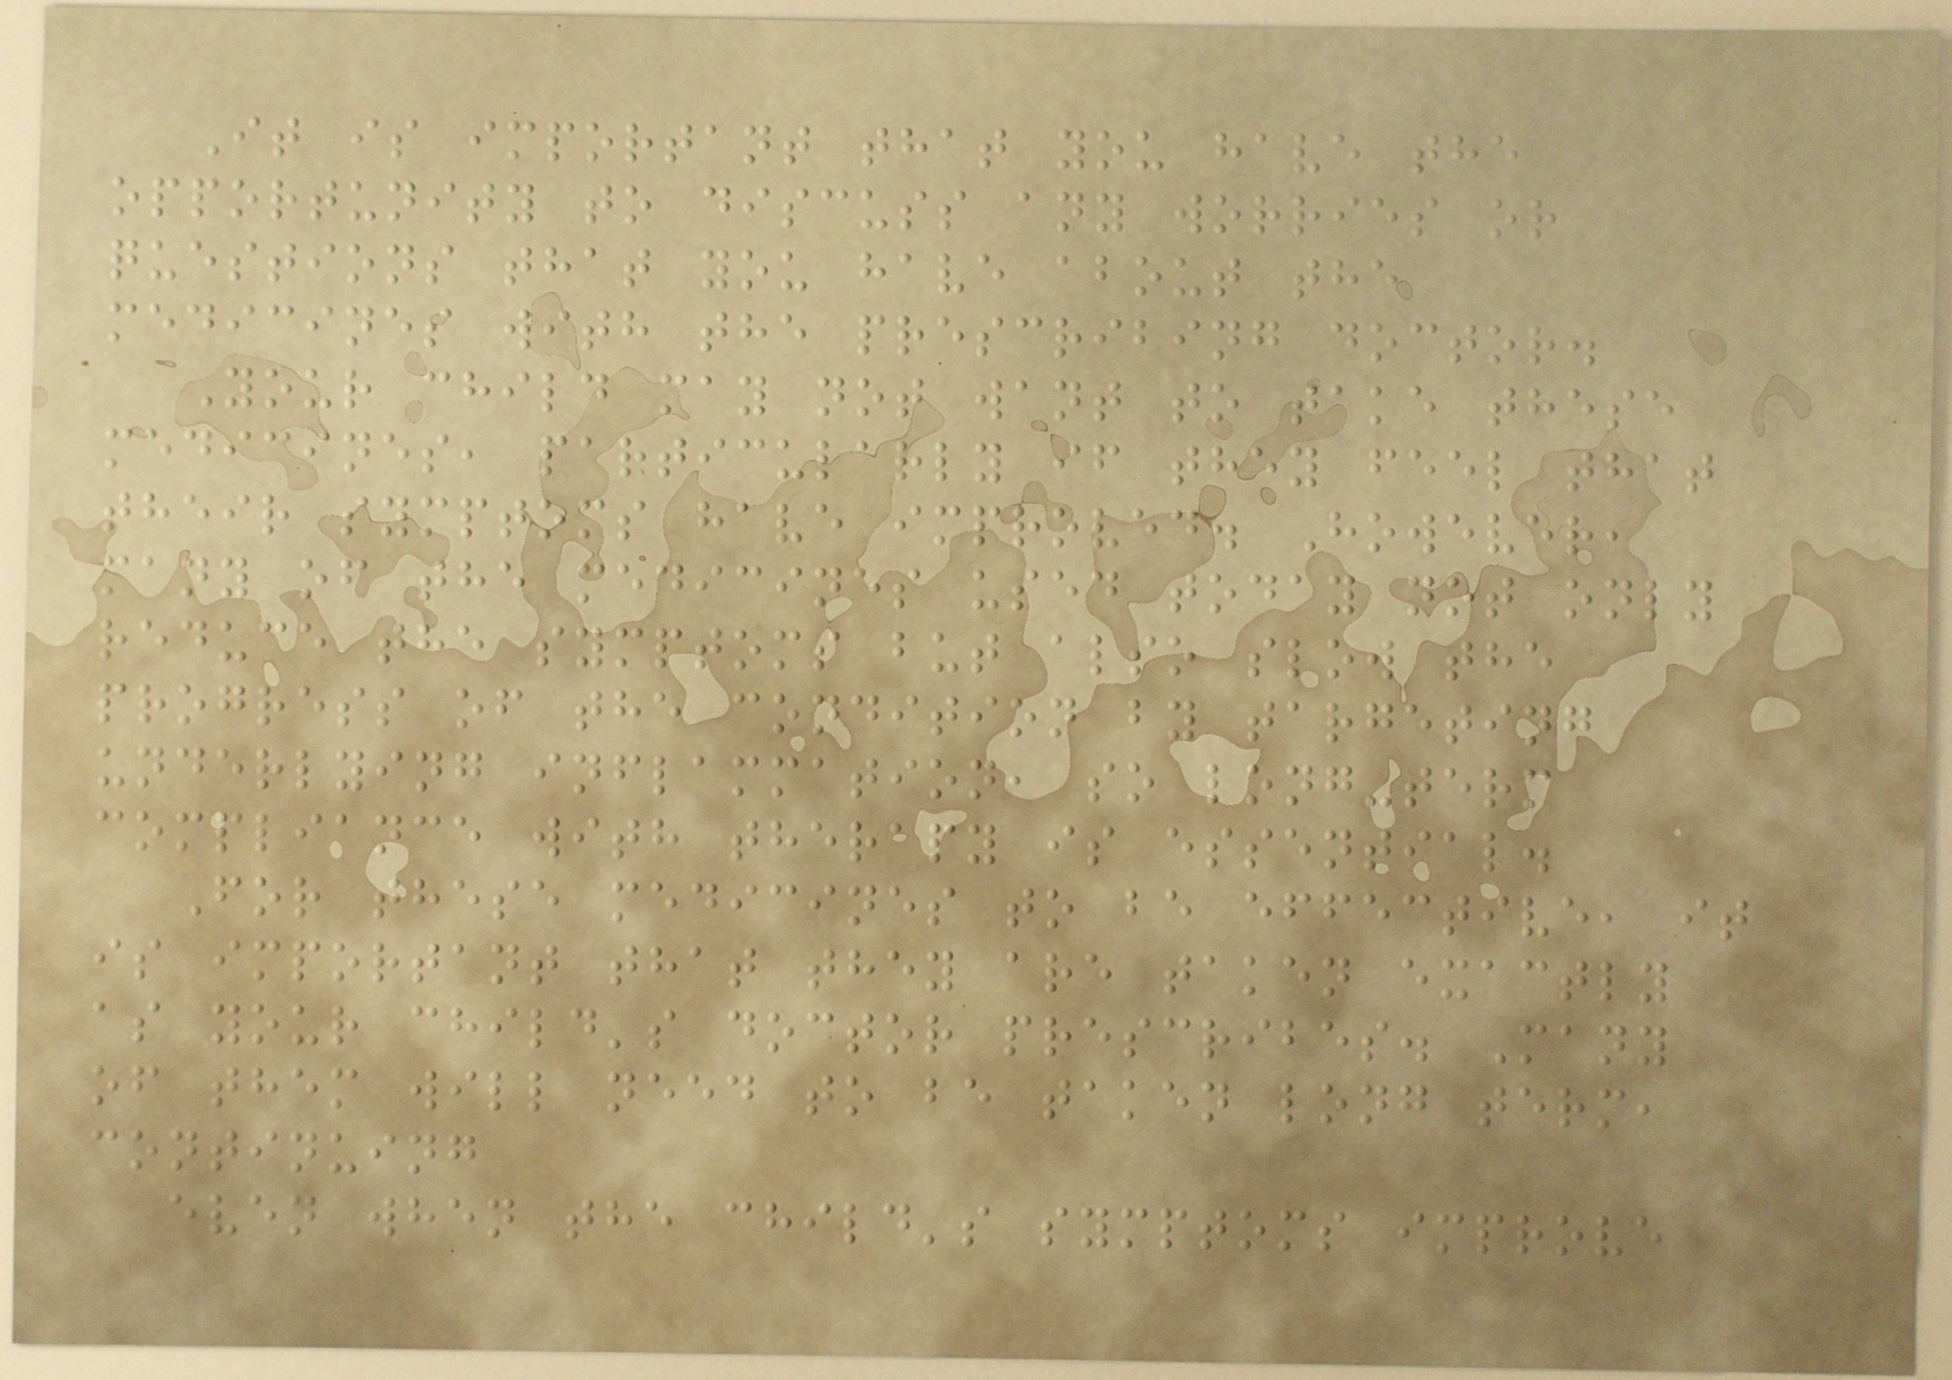It is important that you have the
opportunity to discuss any worries or
questions that you have about the
medicines with the prescribing doctor.
Your child may not want to take these
medicines, particularly if they feel that
their symptoms have improved. However,
many of the medicines used today not only
reduce the symptoms but also slow the
progress of the condition by targeting
underlying inflammation, so long-term
compliance with therapy is essential.
For these medicines to be effective, it
is important that they are taken exactly
as your child's doctor prescribes. Many
of them will need to be taken long term,
continuing
even when the child's symptoms improve
